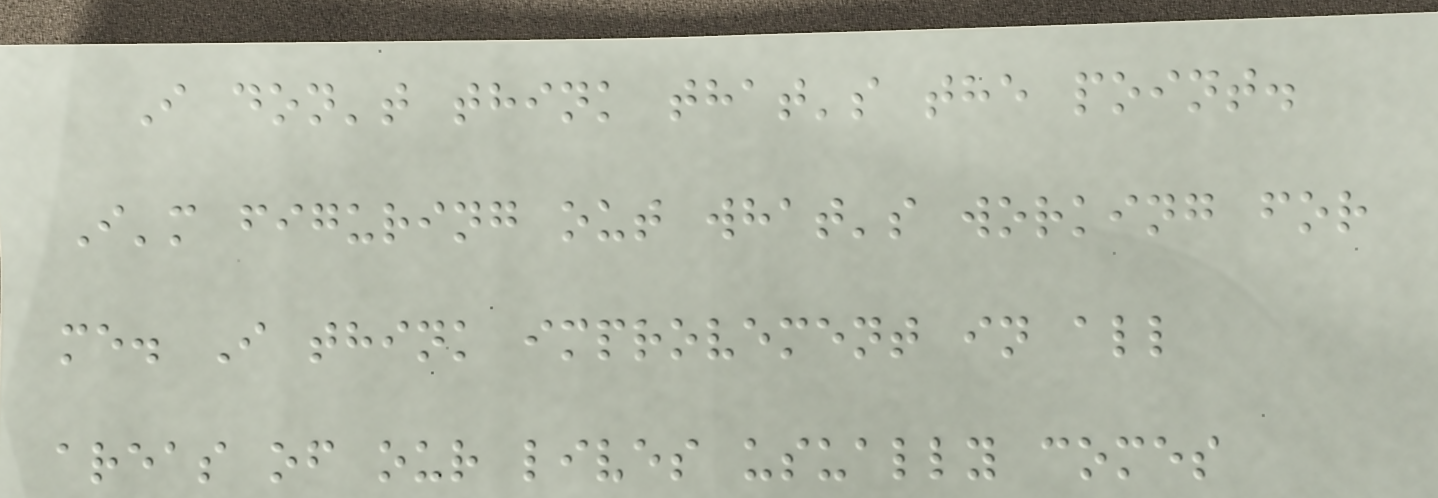I don't think that's the point.
I'm figuring out what's working for
me. I think improvement in all
areas of our lives usually comes
